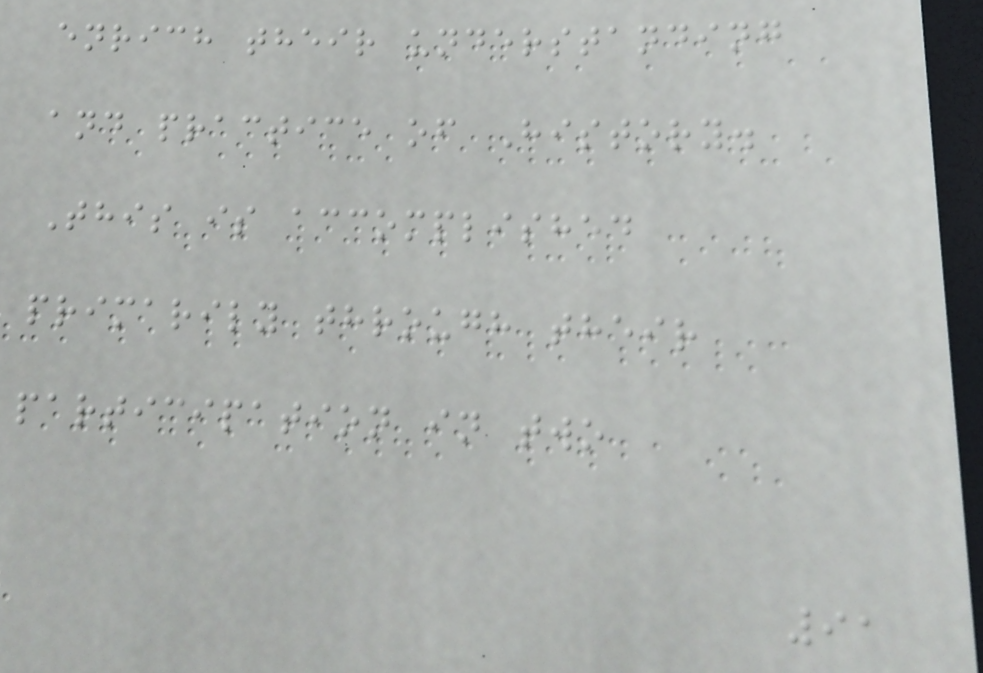enrich their understanding
and practice of History.
This is accomplished
primarily through their
participation in two
91
